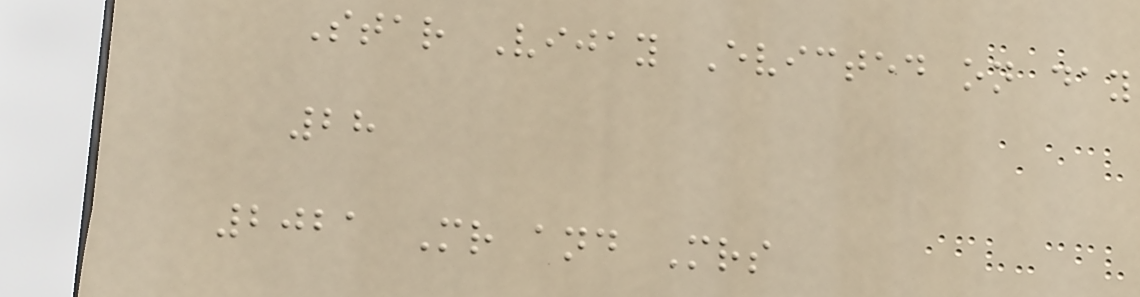Star Vijay Evicted on day
28
2021 Mr and Mrs
